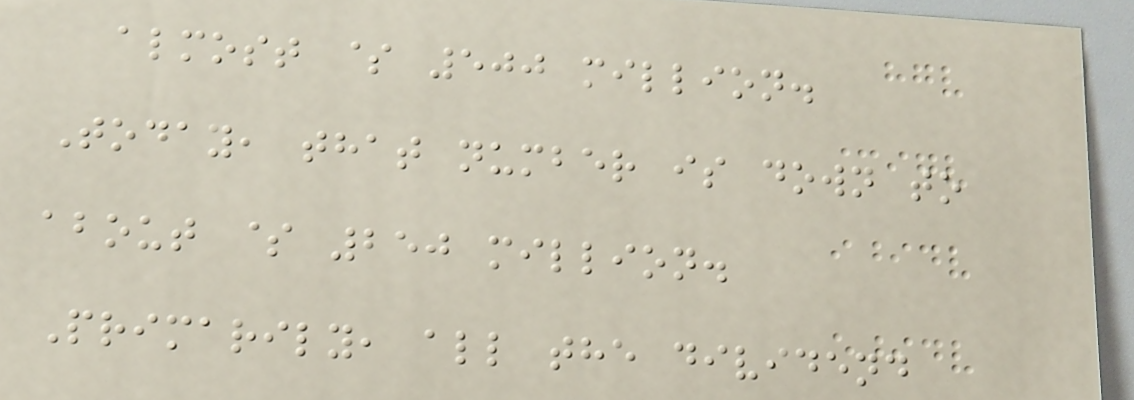almost $ 500 million.
Today, that number is down to
about $ 250 million.
Primarily, all the dividend
